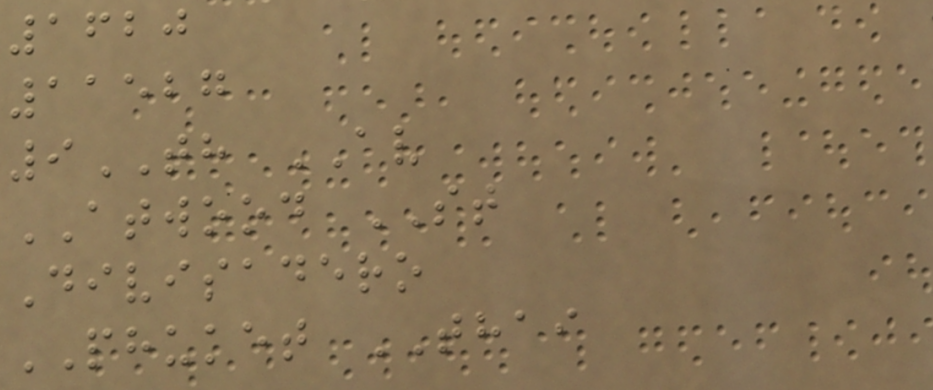1620
11527
9TH AV
ATWOOD ST
Divisadero
PHUKET THAI
